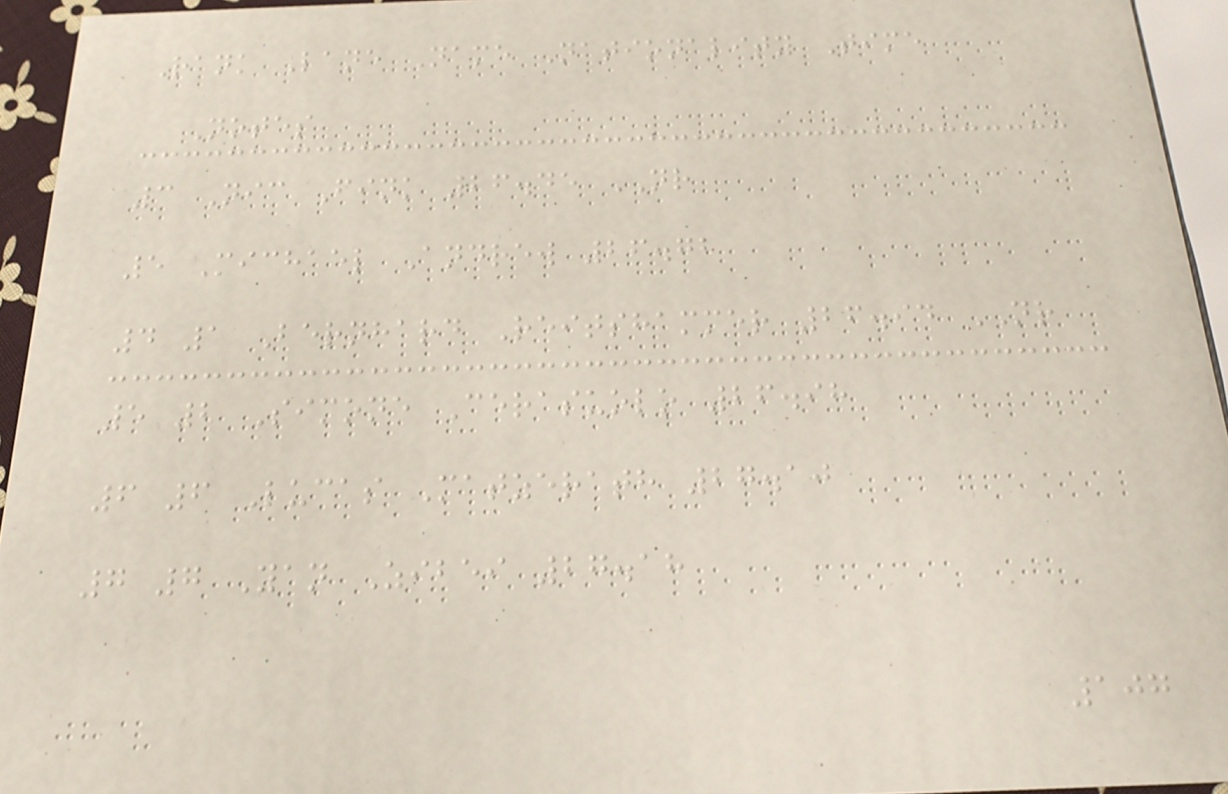Rank Lane Name Nationality Time
Notes
3 Nic Fink 26.45 NR
5 Michael Andrew 26.72
4 1 Bernhard Reitshammer 26.94 NR
5 2 Simone Cerasuolo 26.98
6 6 Lucas Matzerath 27.10
7 7 Yan Zibei 27.18
107
